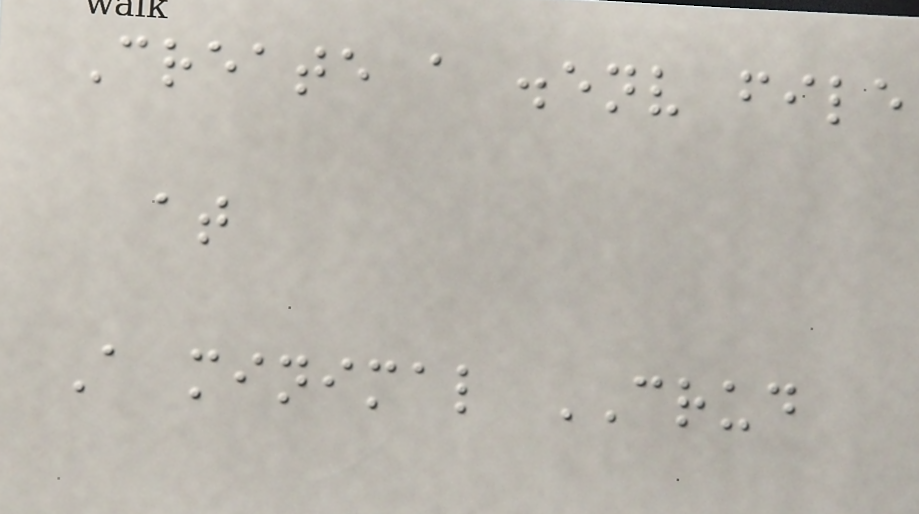Create a .env file
at
A minimal CRUD
